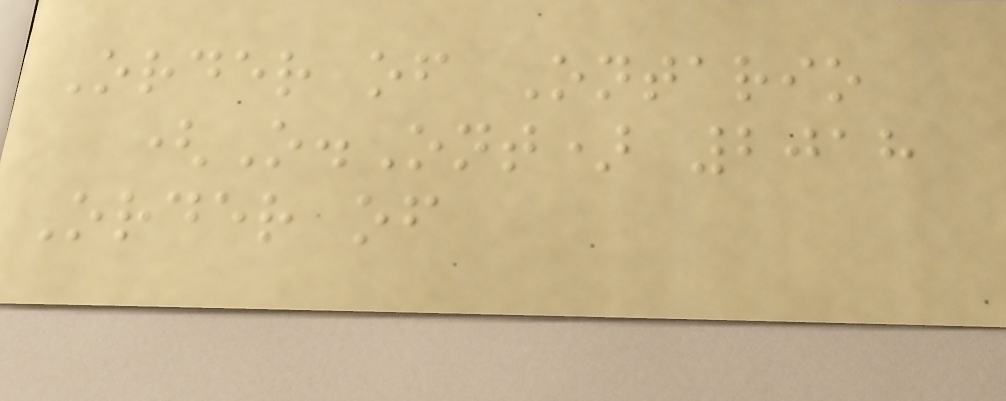Order of Ontario
(O.Ont) 2018
Order of
